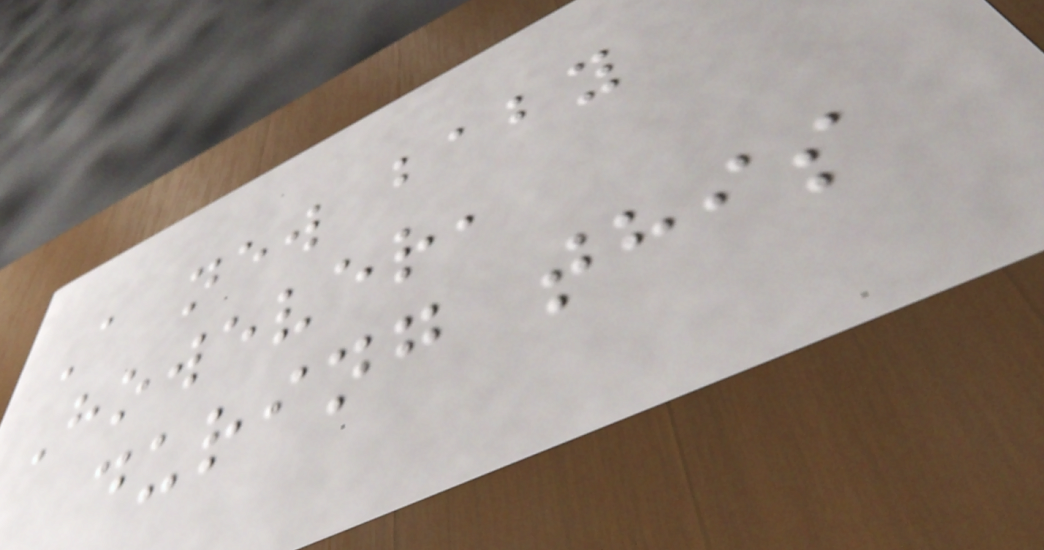A new baby
However,
during this
